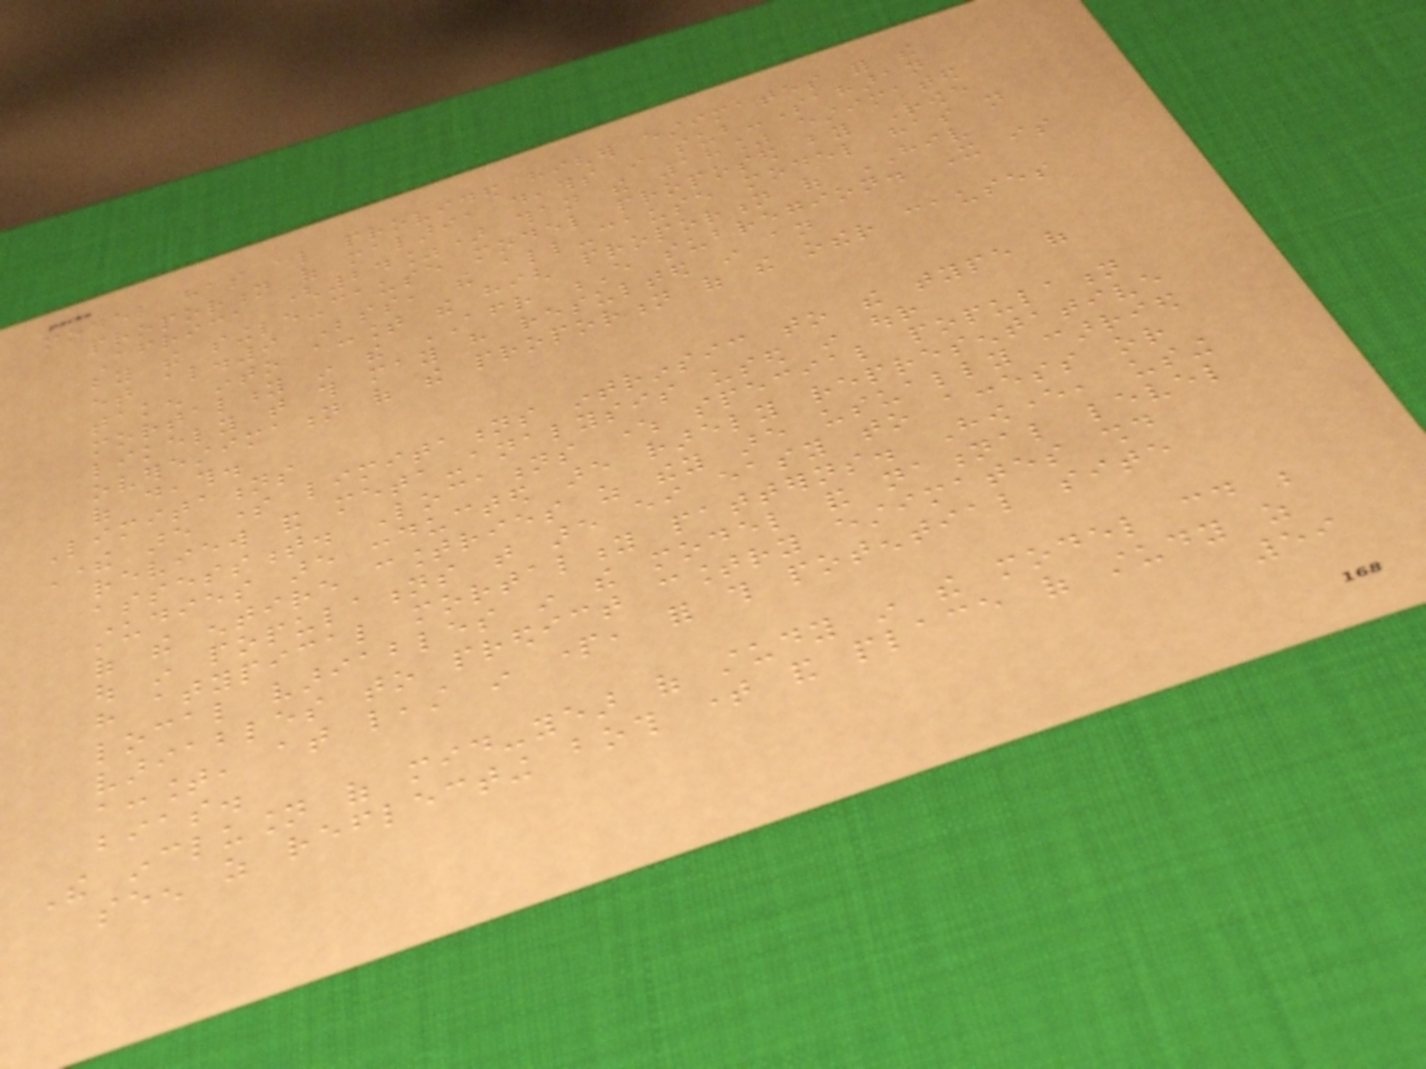model has also provided higher estimates for the
proportion of malaria deaths in sub-Saharan
Africa (24%) than the 18% estimated
by the single-cause model proposed by Rowe
et al.9 Besides, the all-cause model has not
taken into account the high proportion of HIV
mortality in the AFR E subregion. It is
likely that this may have resulted in an
overestimation of the proportion of the other causes
of death.
Limitations
There are some limitations intrinsic to the type of
review and meta-analysis used in our
assessment. Locations where special population
studies are conducted are rarely representative
of the entire countries as they are usually carried
out in populations that are either easy to access or
have atypical mortality patterns. However, using
local variables in the model and national level
variables to predict country estimates should
account, at least in part, for this potential site
bias.
The inclusion of mid-year of study in the model could be
seen as reflecting both time and place of study as
59
